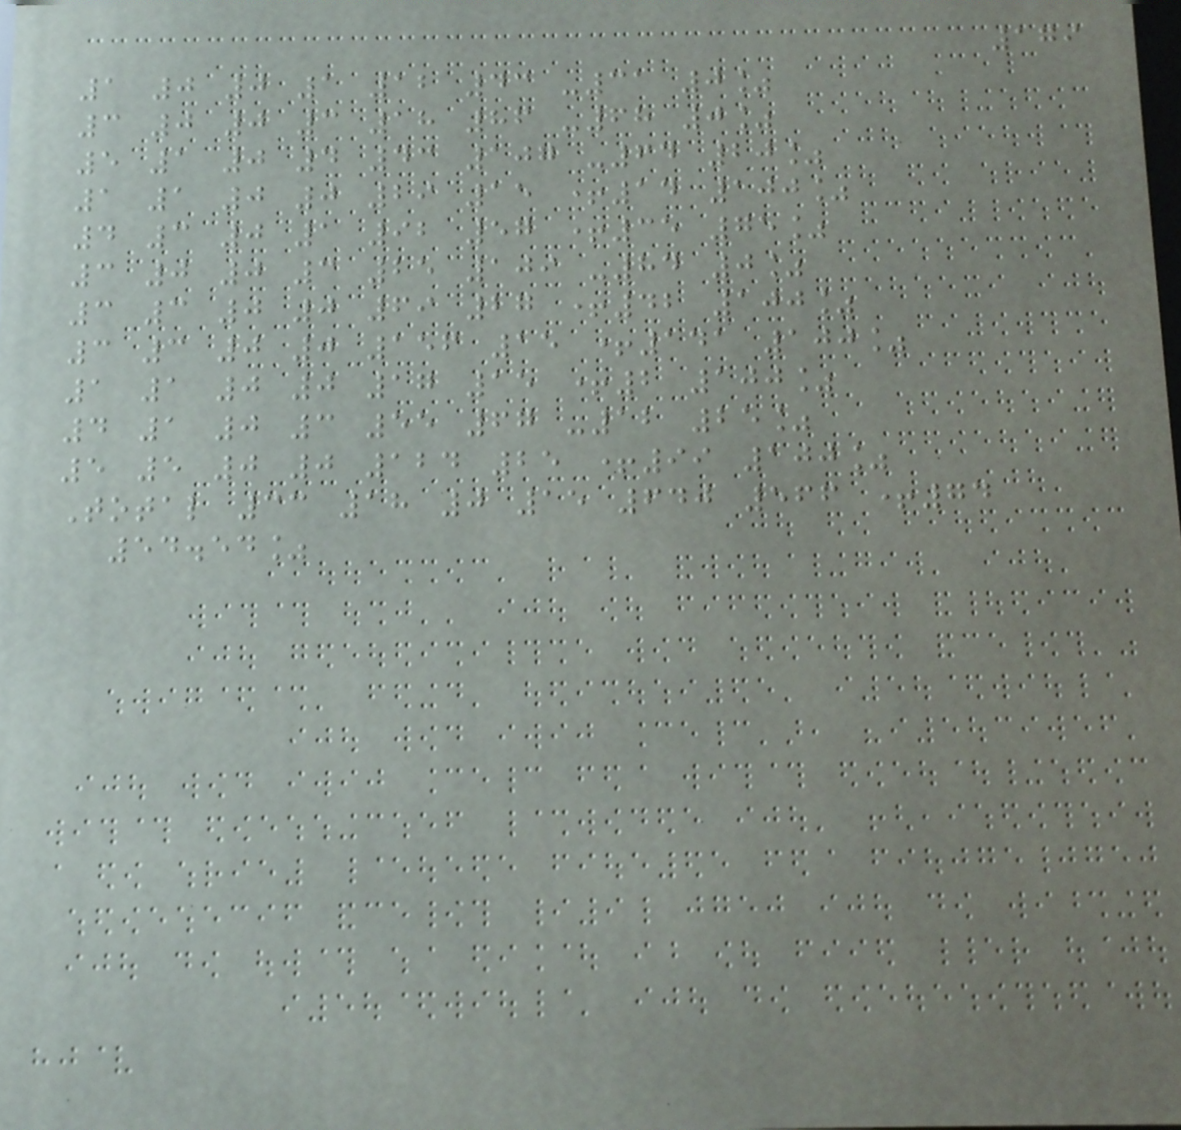179
1 0 0 1 12 43 -31 0%
3 0 0 3 18 86 -68 0%
5 1 0 4 43 107 -64 20%
1 1 0 0 29 15 +14 100%
4 3 0 1 92 57 +35 75%
3 0 0 3 25 109 -84 0%
3 3 0 0 69 27 +42 100%
3 3 0 0 156 15 +141 100%
1 1 0 0 17 15 +2 100%
4 1 0 3 55 67 -12 25%
5 5 0 0 124 25 +99 100%
Total 33 18 0 15 640 566 +74
54.54%
